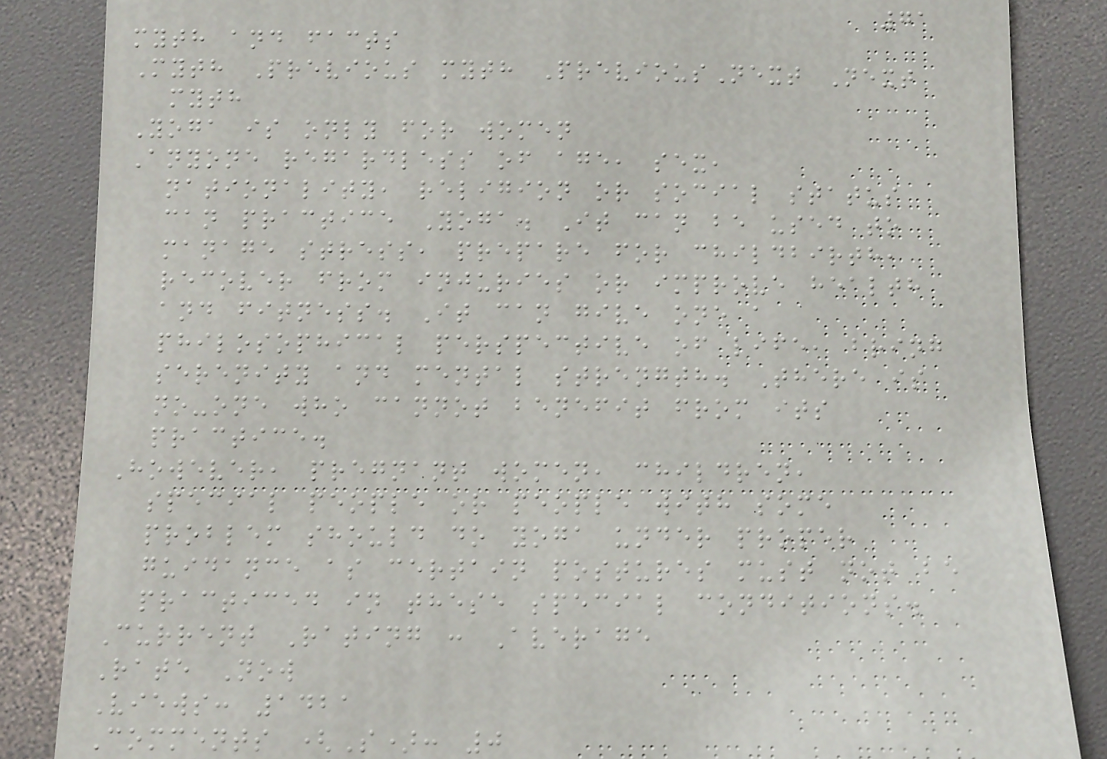71
myth and facts
Myth Previous myth PreviousNext Next
myth
Yoga is only for women
Anyone regardless of age, sex,
nationality, religion or social status
can practice Yoga. It can be used to
manage stress, prepare for childbirth,
recover from injuries or improve health
and fitness. It can give one a
philosophical perspective of life, bring
serenity and mental strength. There is
no-one who cannot benefit from its
practice.
However, pregnant women, children,
special people or people with some
problem should do yoga under proper
guidance as certain postures must not be
practiced in these special conditions.
Current Rating : Average
Rate Now
Views: 1421
Comments (S): 0
